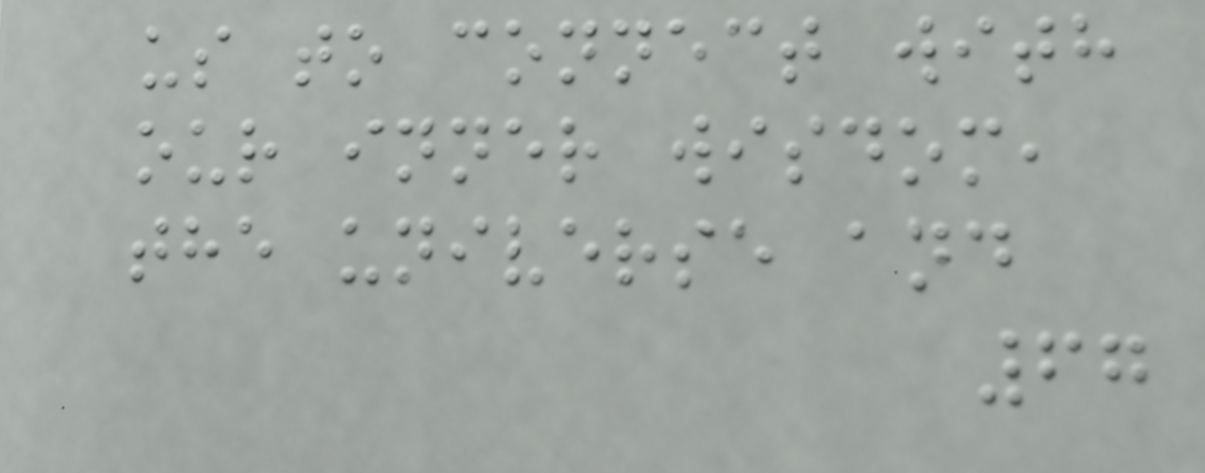us to connect with
our inner wisdom,
the universe and
67
